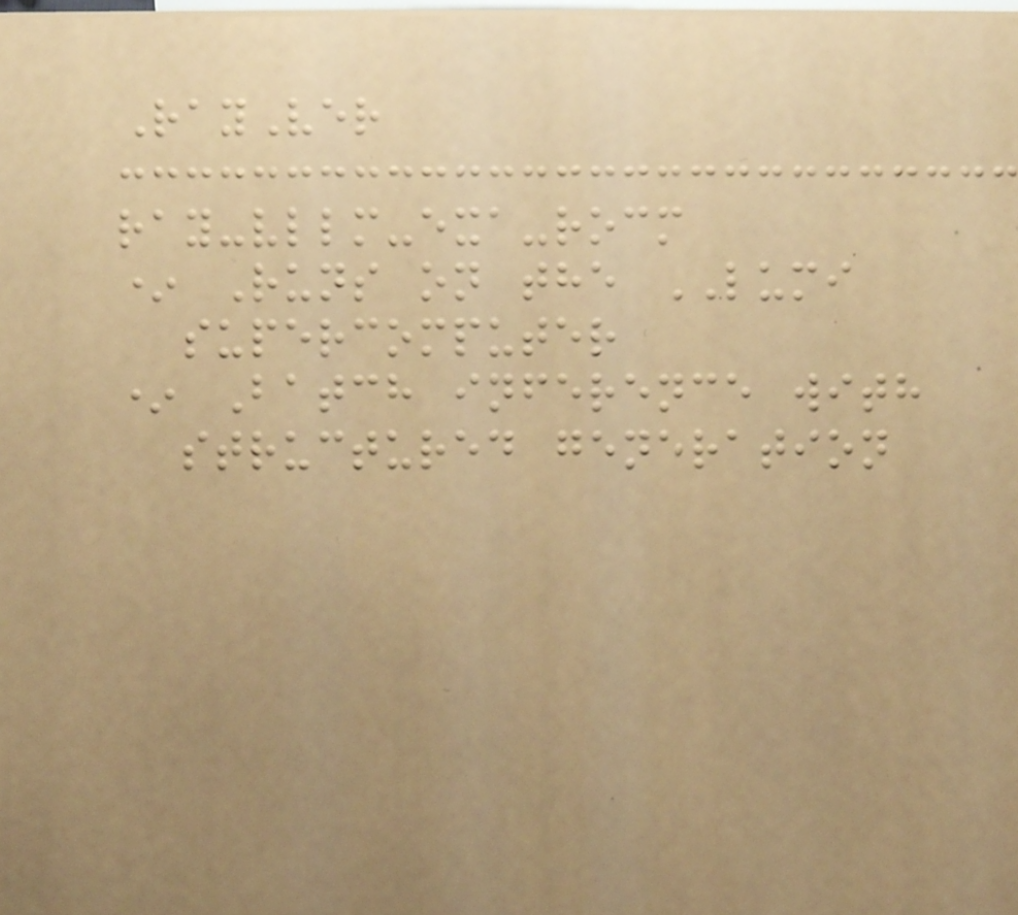RayVer
ray-vllm-exa-rocm
* Runs on the LUMI
supercomputer
* Batch inference with
structured generation
